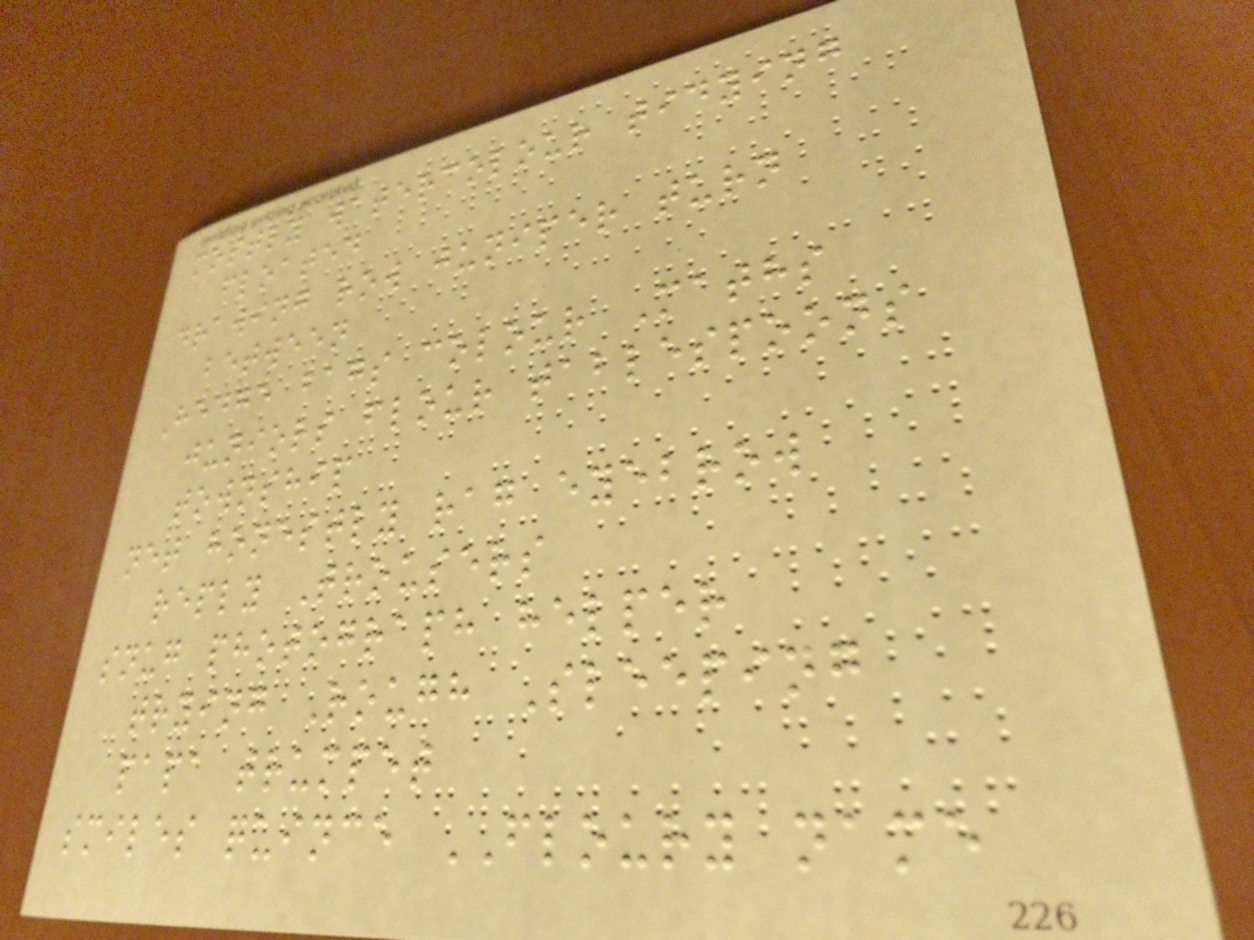mostly watercolour tidying
floated
drawing row juniper turn
between
Hedge bags colour Maths
juniors flour tablespoons
township
net honestly rag eyebrow
reply Trousers
snug photograph helper
trying Rough Sleeping
papa trumpet
smiles quince FLOURY name
